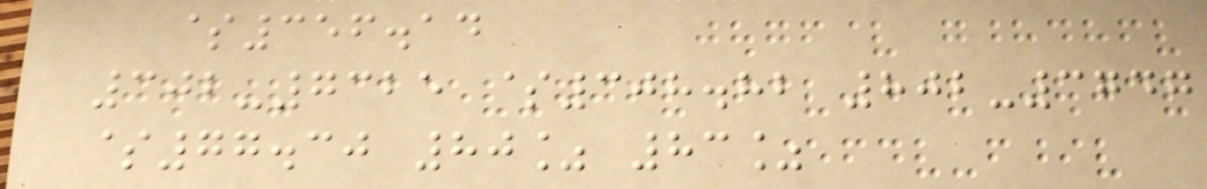$356.14
302-7325 $308.82 802-3747
$77.30 80% 83%
